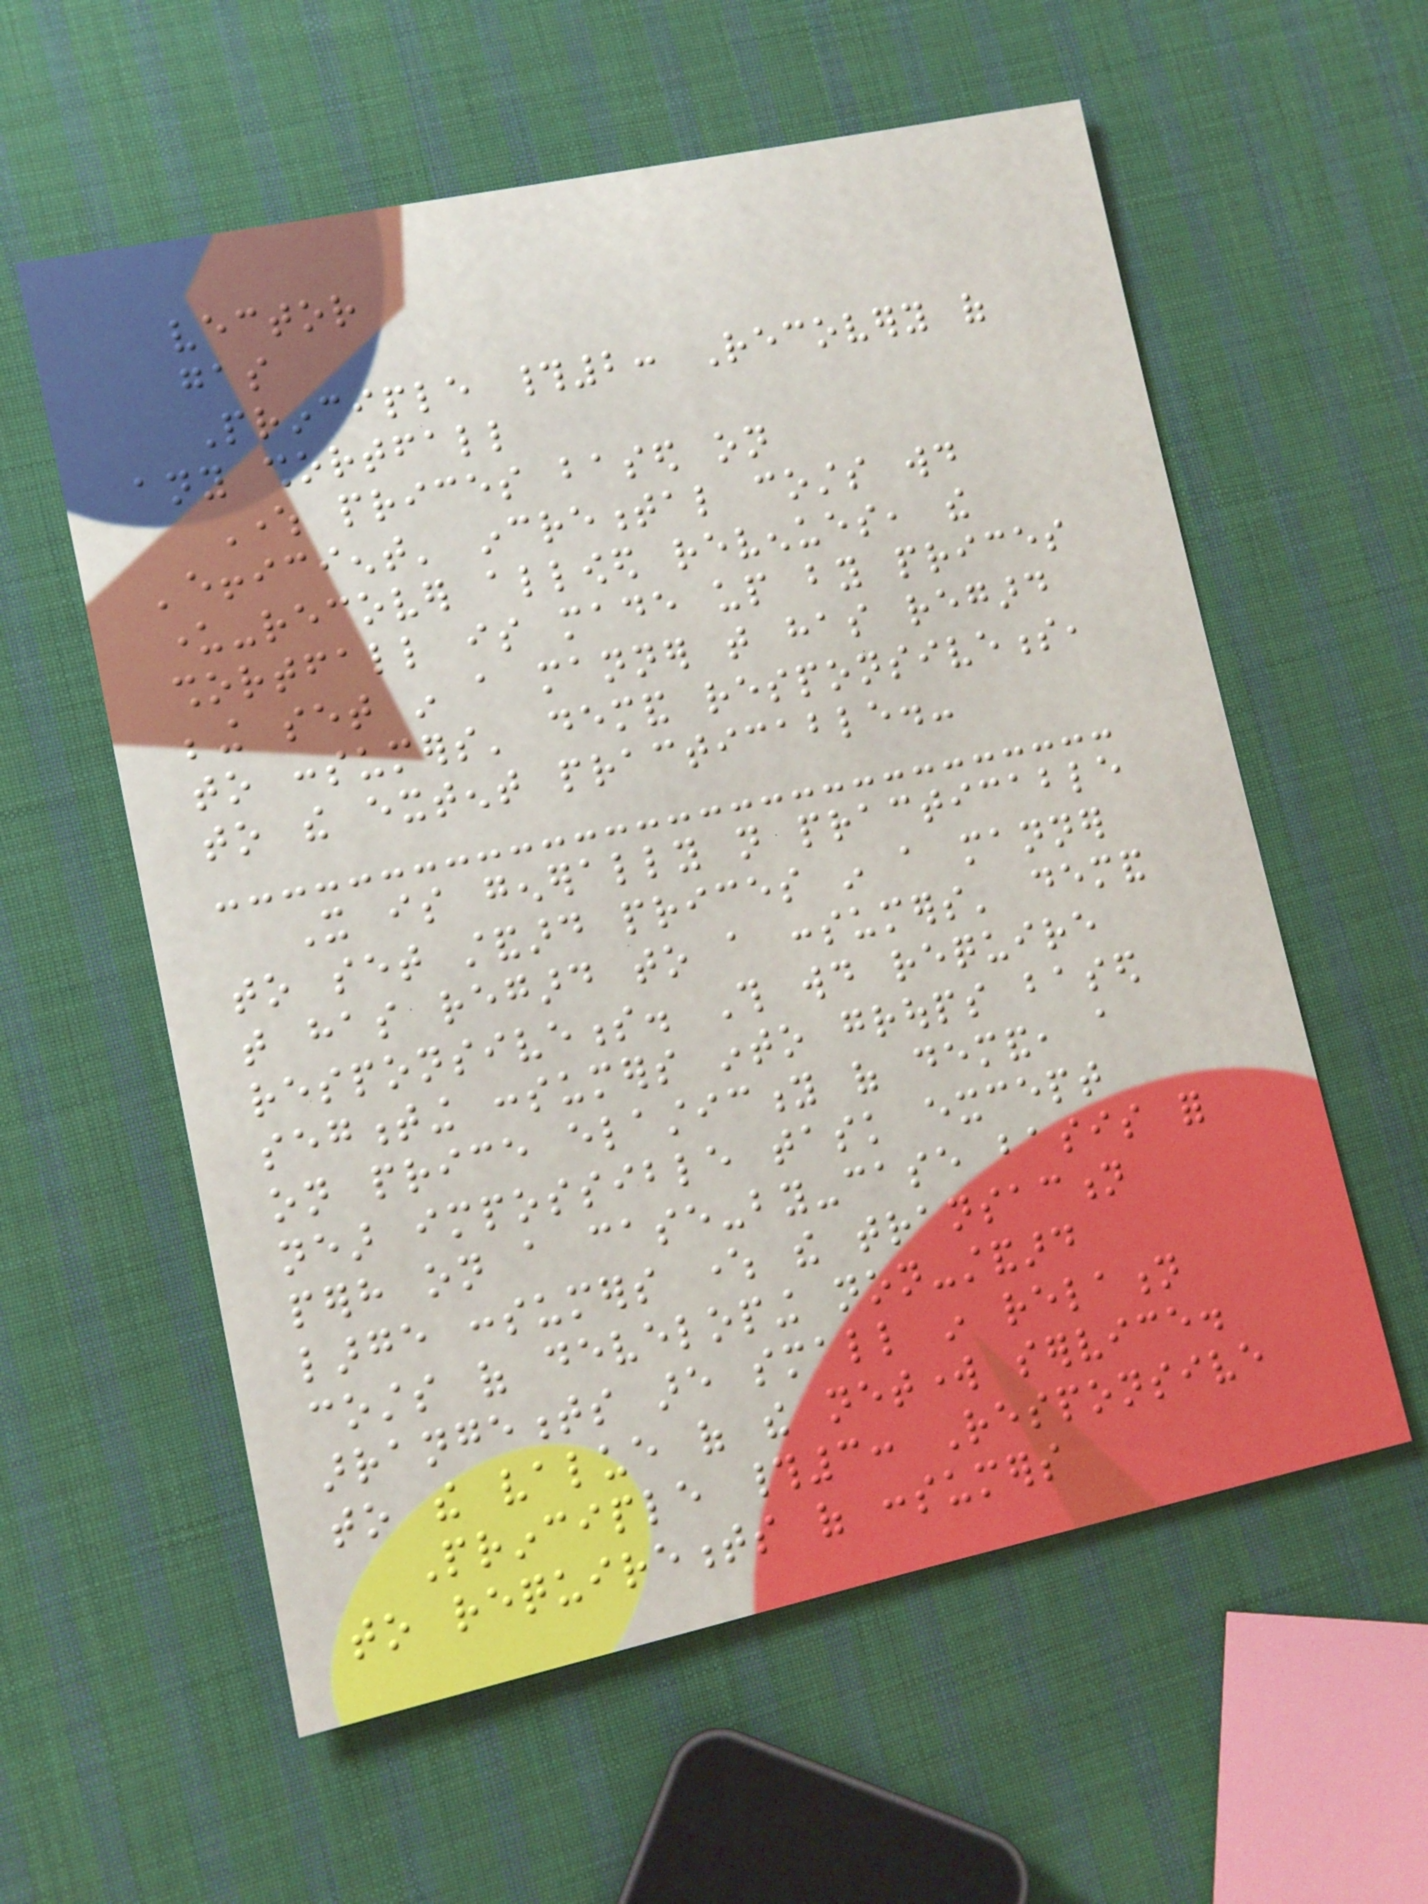vector
gas
Principle #2: Recovery of
any shortfall
Where prices based on
'efficient' incremental costs would
under-recover allowed revenues, the
shortfall is made up by prices
being set in a manner that has regard
to consumers' demand responsiveness,
to the extent practicable.-
It is generally not practicable
to set standard prices in a manner
that has regard to a consumers' demand
responsiveness. This would require
segmenting consumers into groups based
on price elasticity of demand, a
near impossible task except
perhaps on a case-by-case basis for
large consumers where the transaction
costs of developing non-standard
arrangements are small in relation
to the value of the network service.
Principle #3: Responsive
to requirements of consumers
